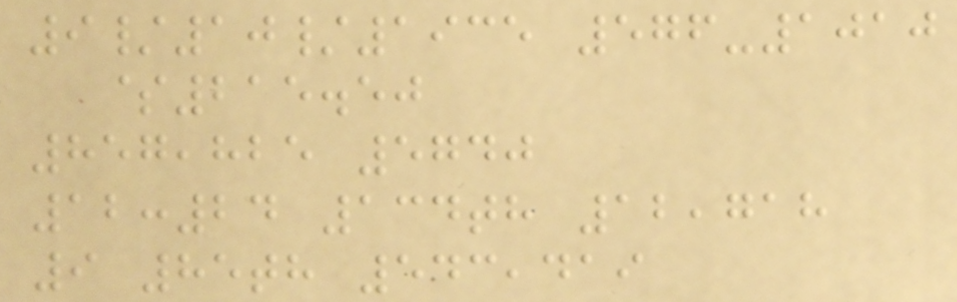9/10/1935 576-1010
$215.50
857,825 5740
12:24 134th 12,718
9 85th 543,419
